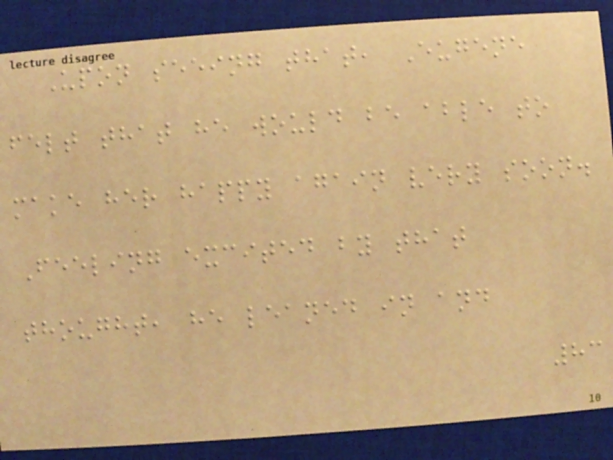Upon seeing that, Eugene
felt that he would be able to
make her happy again very soon.
Feeling excited by that
thought, he leaned in and
83
